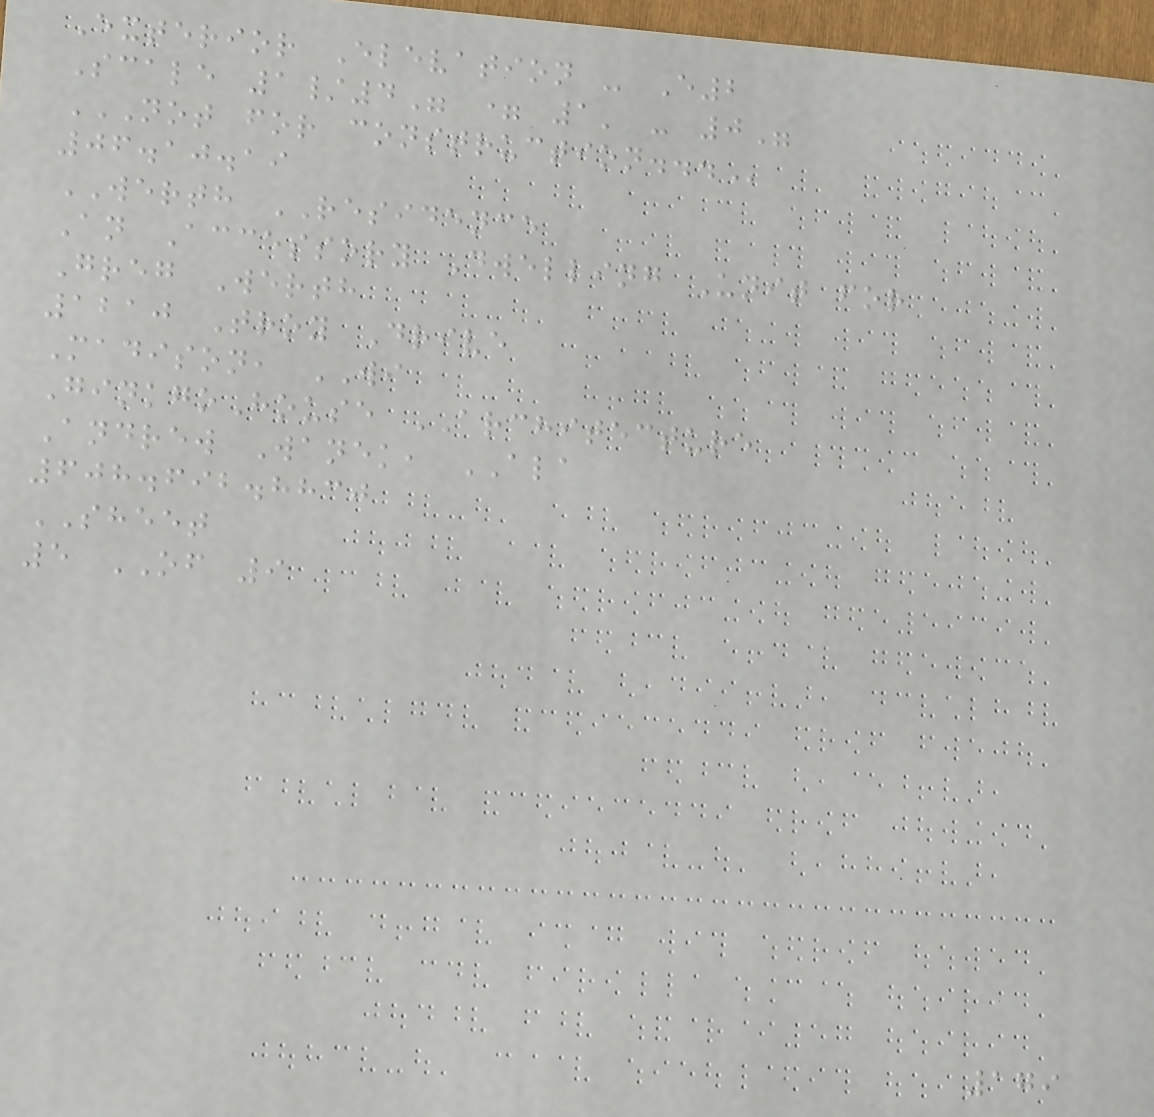Exterior Elevation - E2
Scale 1/4" = 1' - 0"
NOT FOR CONSTRUCTION...
06.10.19
WERTH RESIDENCE
An Accessory Dwelling Unit for
Greg Werth
1210 Troy Drive
Madison, WI
GinkgoHouse ARCHITECTURE
Andrew Wanek, ALA
608.692.8830
SHEET
5 OF 9
179
